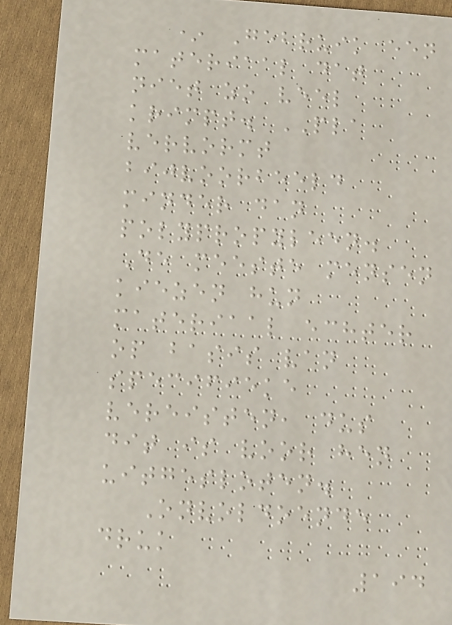* Gebruik een
materiaal dat
niet zo veel
krimpt. PLA
vervormt
bijvoorbeeld
minder dan
polypropyleen.
De meeste mensen
kiezen hun
materiaal echter
op basis van
specifieke
vereisten, dus
dit is voor hen
uitgesloten.
Onvoldoende
druk
194
